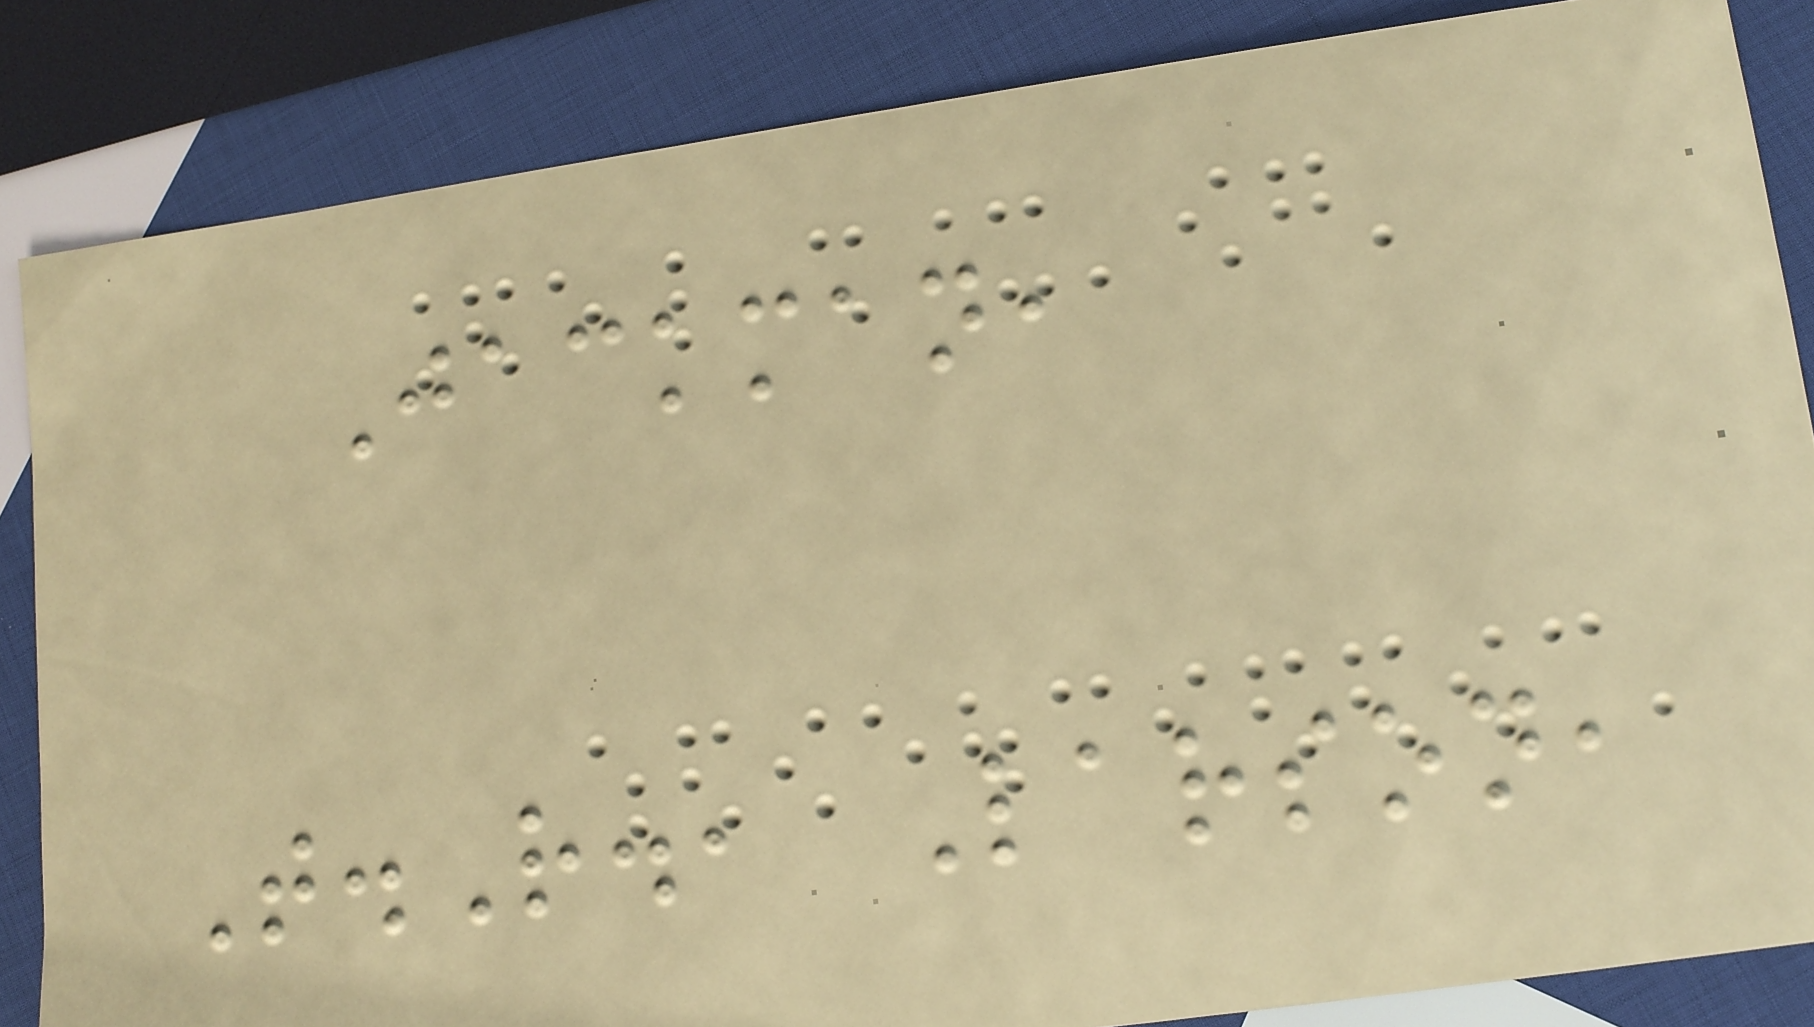Jackman,
T.R., Larson,
